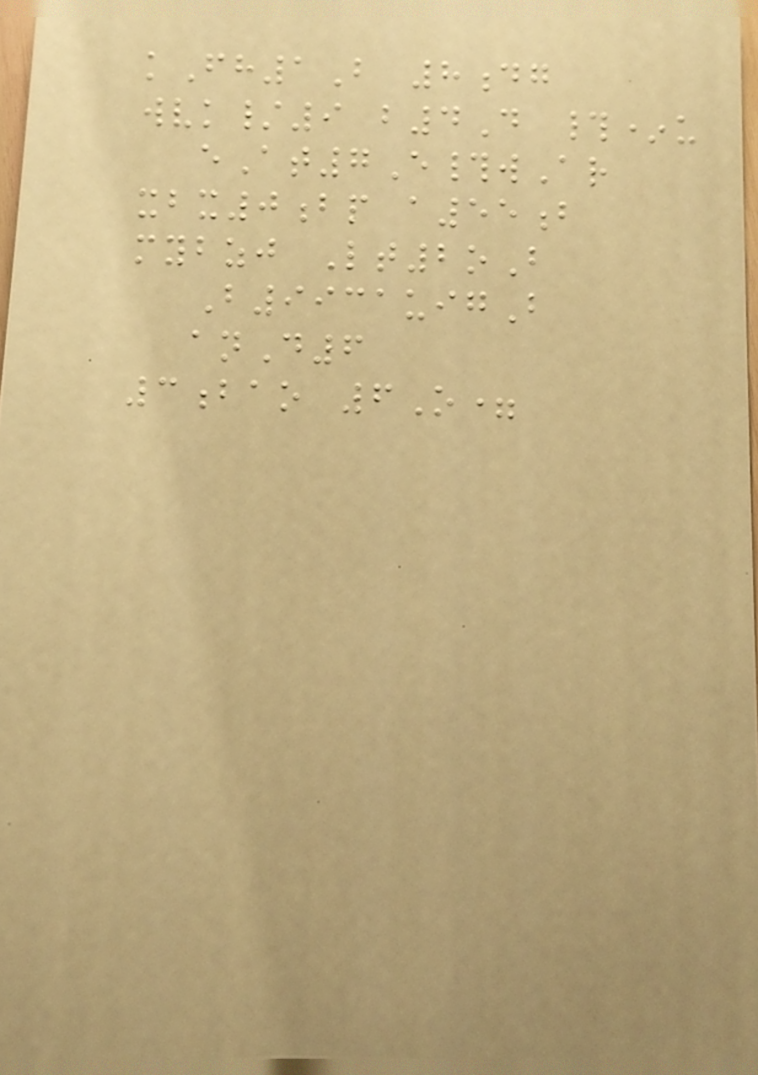kFh1B 8dg
wvk/9 b4D #*u
eAt7E#wAr
xbx0bp a55b
mybzj Lt2oB
B9931uigB
anD6
3bao 6O=
